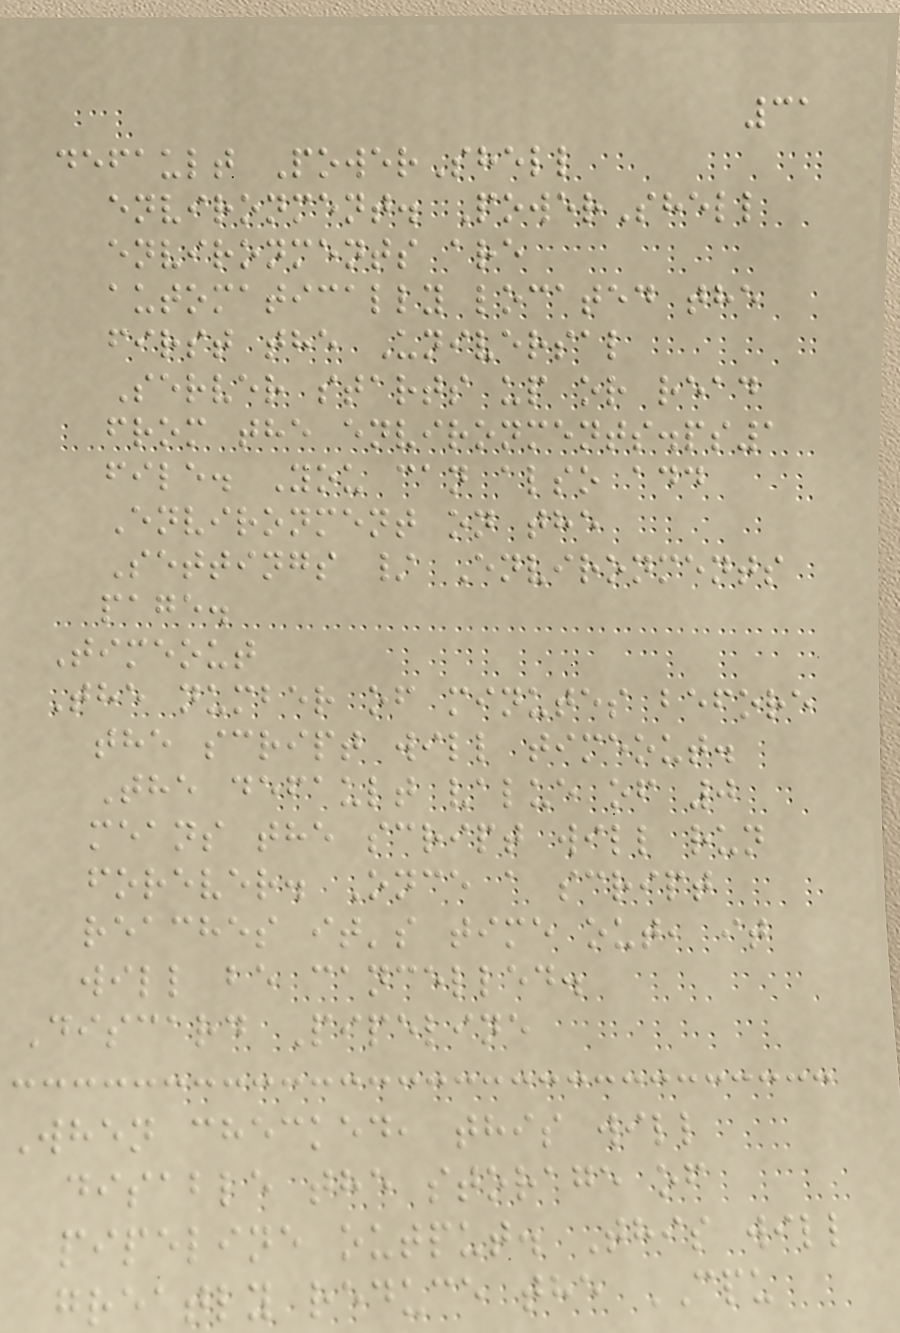31
default PowerShell
environment. PowerShell
environments are
automatically located the
first the Universal
Server starts up or read
from the environments.ps1
file. You can also add
Environment on the
Settings / Environments
page.
Timeout
The number of minutes before
the script will timeout.
The default value of 0
means the script will run
forever. Once a script
reaches it's time out, it
will be cancelled.
Discard Pipeline
When checked, this will
disable the storage of
pipeline output. This will
greatly reduce the CPU
